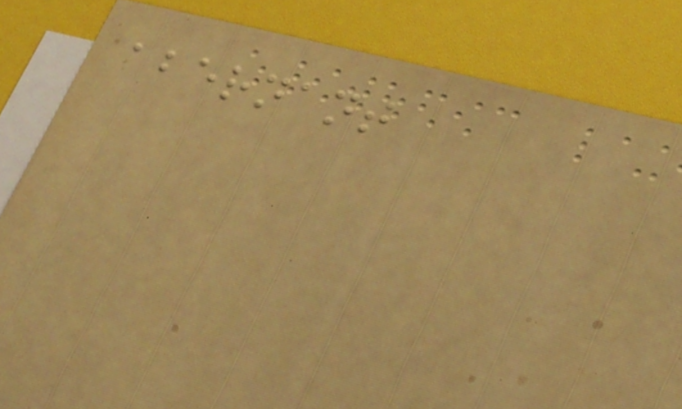abernant
